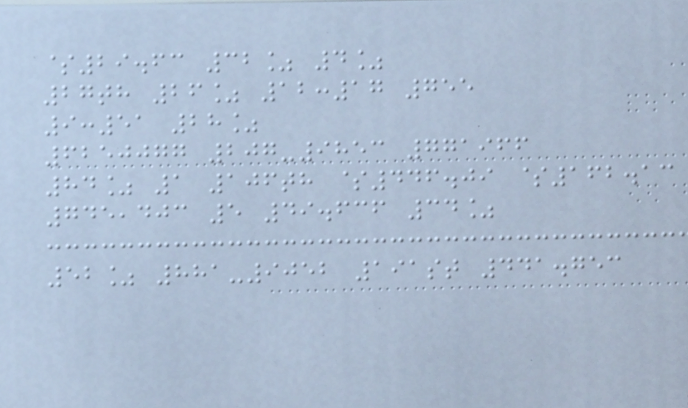$29.63 32% 4%
27th 26% 12:17 755
9:51 28%
6250077 207-9853 771966
84% 1 106th $446.09 $162.13
745,403 5 49.636 34%
52% 881-9052 191st 441.753
